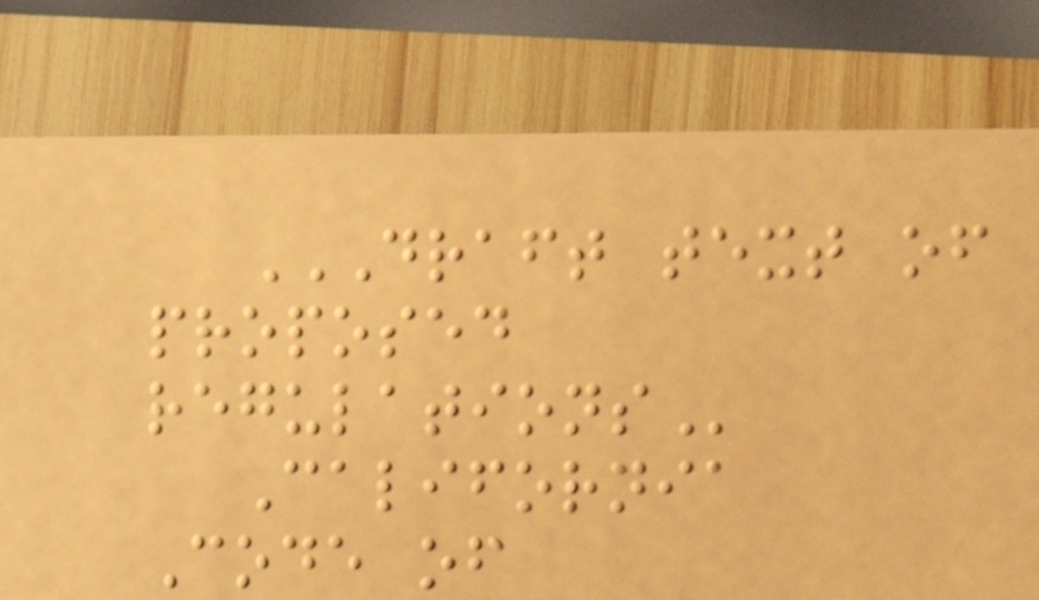DRAFT TEXT OF
PROPOSED
REGULATIONS
California
Code of
